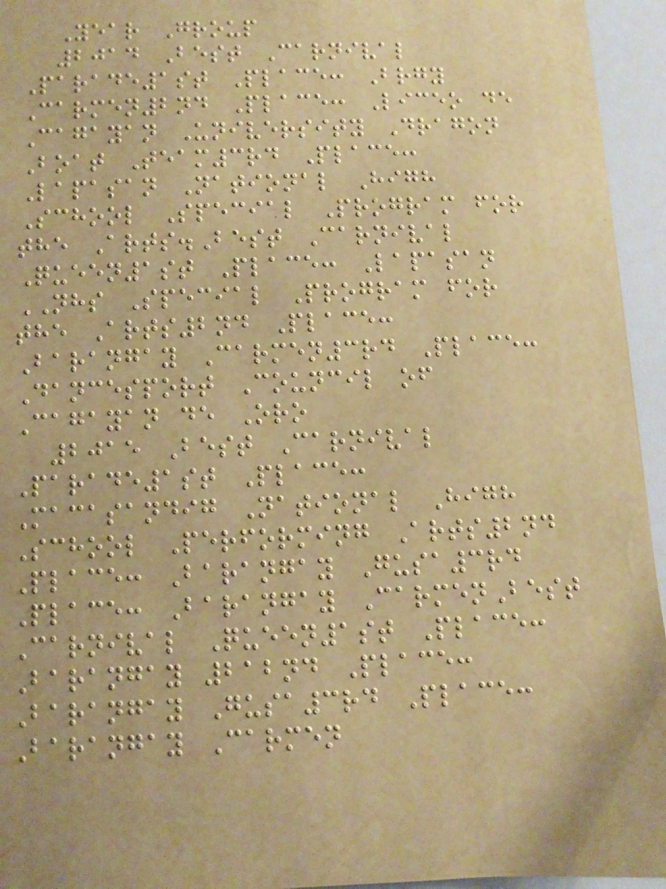Year Group
2014 Best Carnival
Parade1st Place: Brgy
Carmen2nd Place: Liceo de
Cagayan University Dragon
Boat Team3rd Place:
Lapasan National High
School Special Program for
the Arts.Best Carnival
Queen1st Place: Lapasan
NHS Special Program for
the Arts2nd Place:
Barangay Carmen3rd Place:
Dancesport Council of
Cagayan de Oro
2015 Best Carnival
Parade1st Place:
Macasandig National High
School Performing Arts2nd
Place: Barangay Gusa3rd
Place: Barangay CarmenBest
Carnival Queen1st Place:
Barangay 212nd Place:
Barangay Gusa3rd Place:
Barangay Carmen
